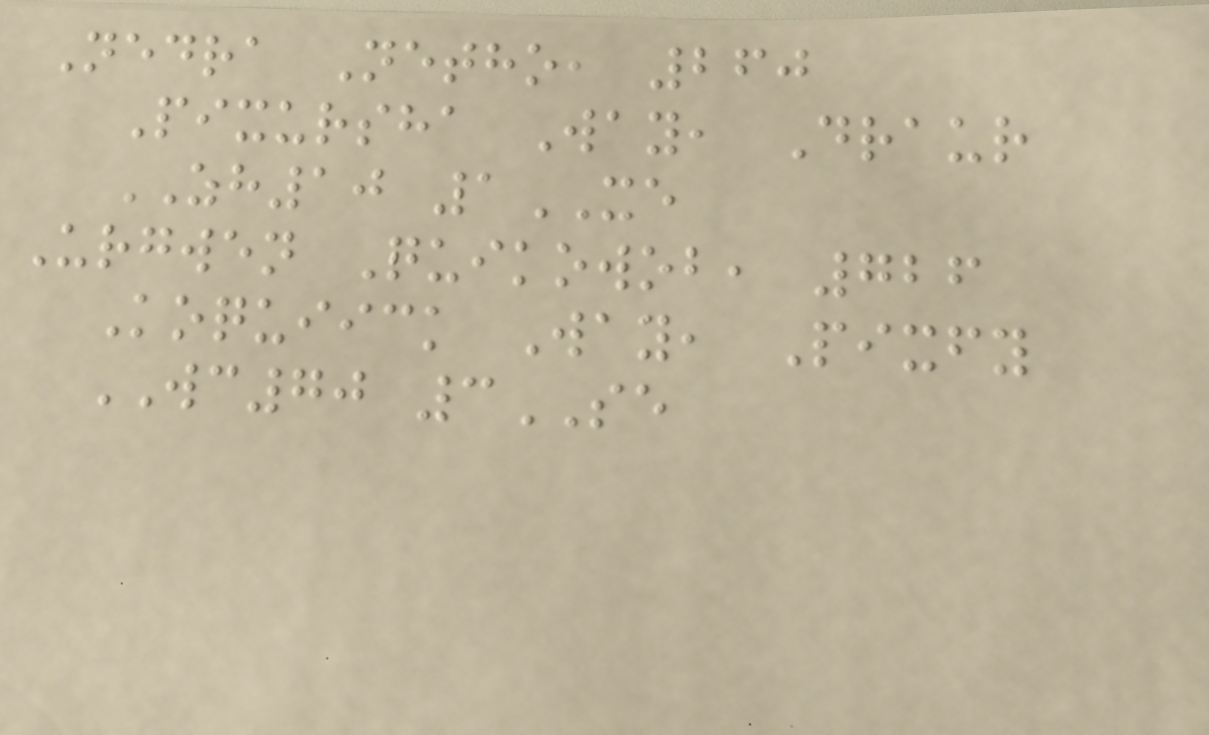Nedra Netho, 260
Pixursha Way, Draur
ZH10 1XE
Urgwen Quikowob, 726
Koquiick Way, Pixfy
WC70 3SE
